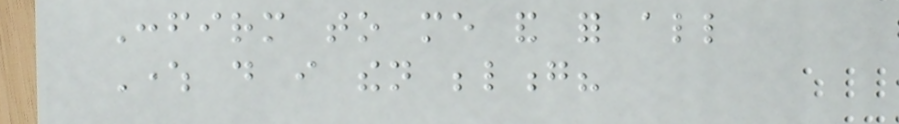Confirm to me and for all
Where do i then belong?
